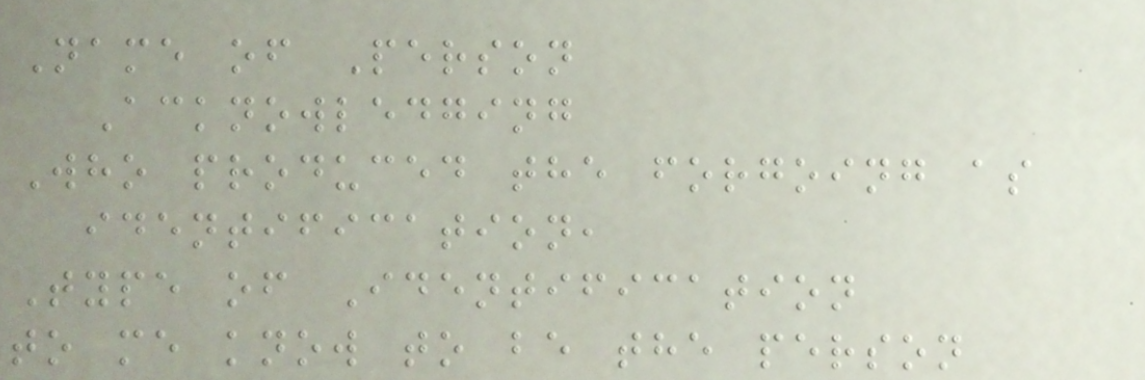Name of Person
Acknowledging
Who produced the forgoing as
identification,
Type of Identification
to me know to be the person
